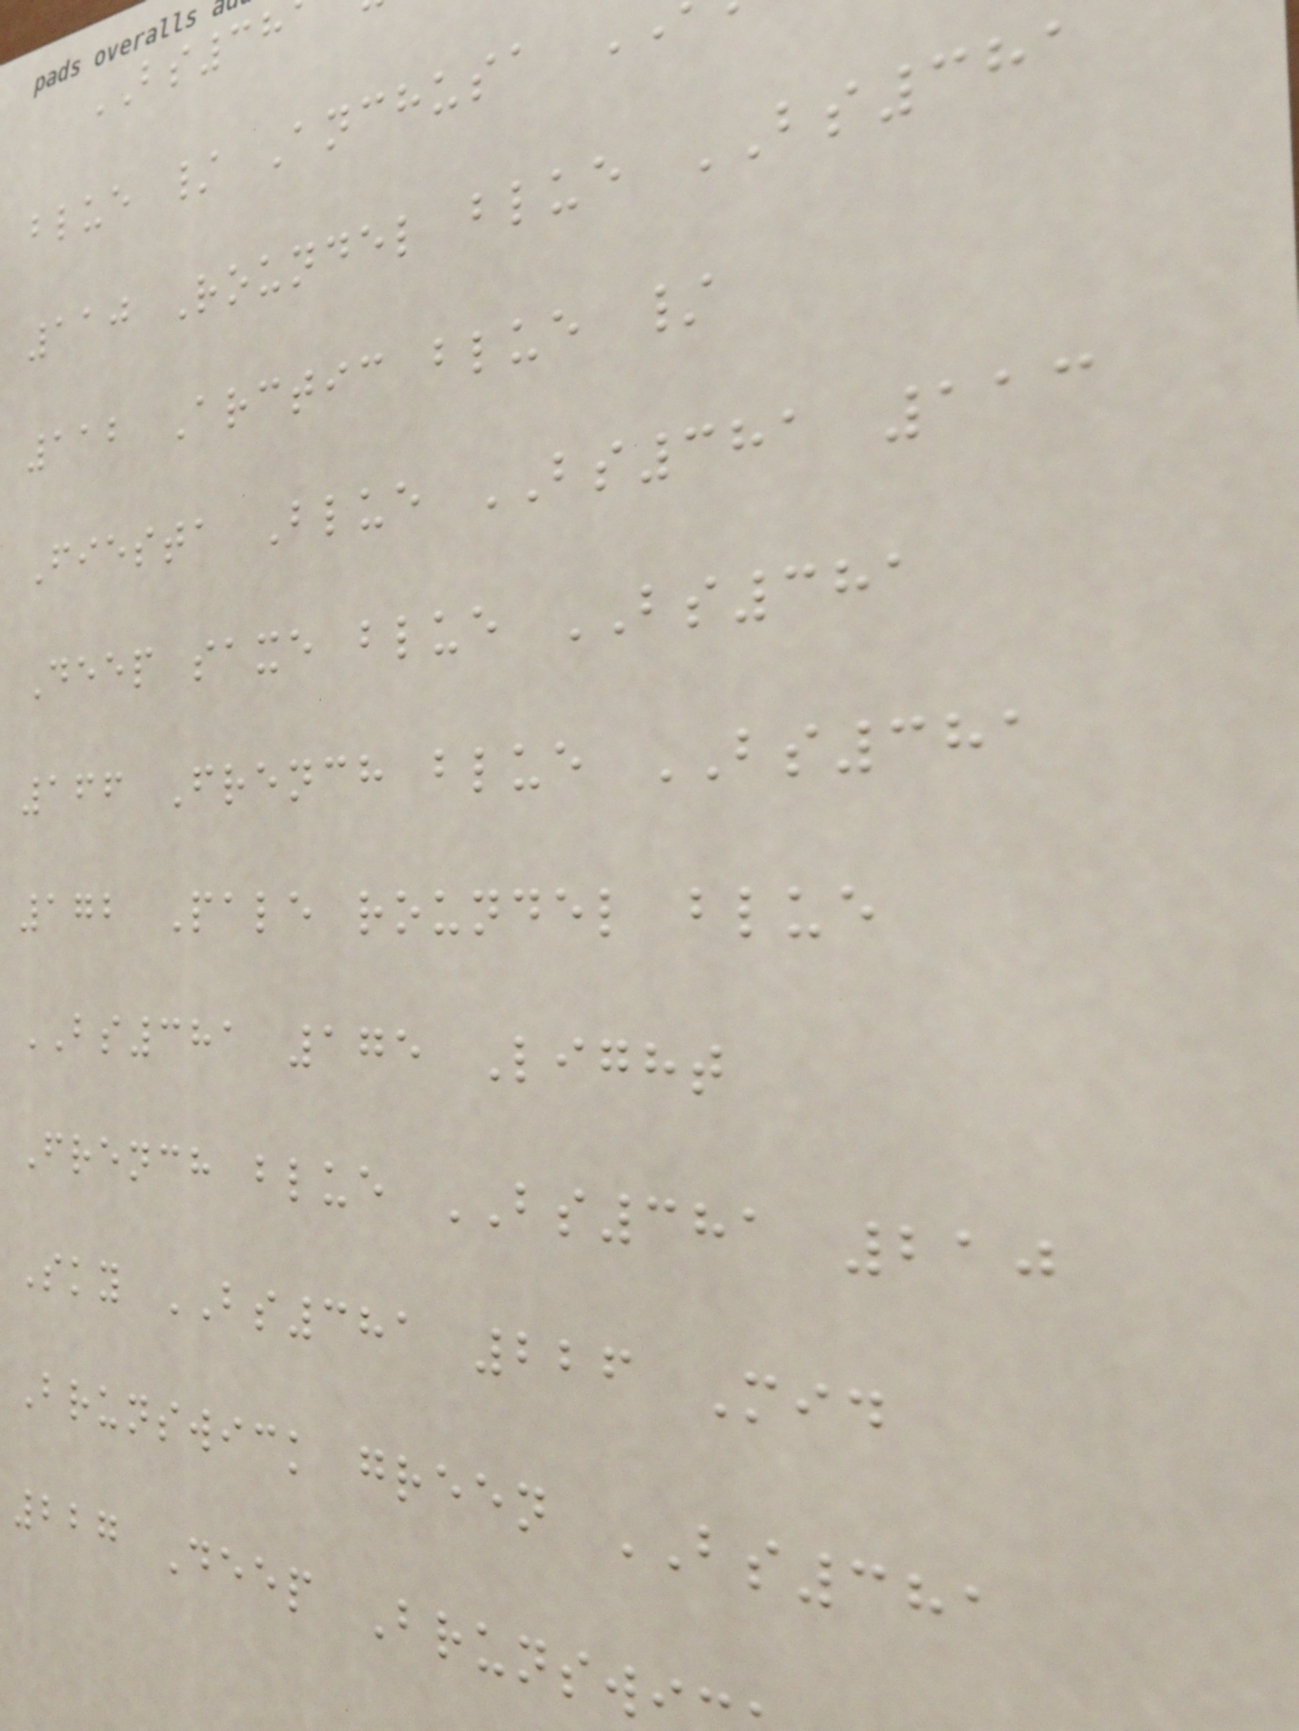BS38
blue / Anchusa
110 Roundel blue BS381
112 Arctic blue /
Fiesta Blue BS381 113
Deep saxe blue BS381
166 French blue BS381
172 Pale roundel blue
BS381 175 Light
French blue BS381 210
Sky BS381 226 Mid
Brunswick green BS381
227 Deep Brunsw
